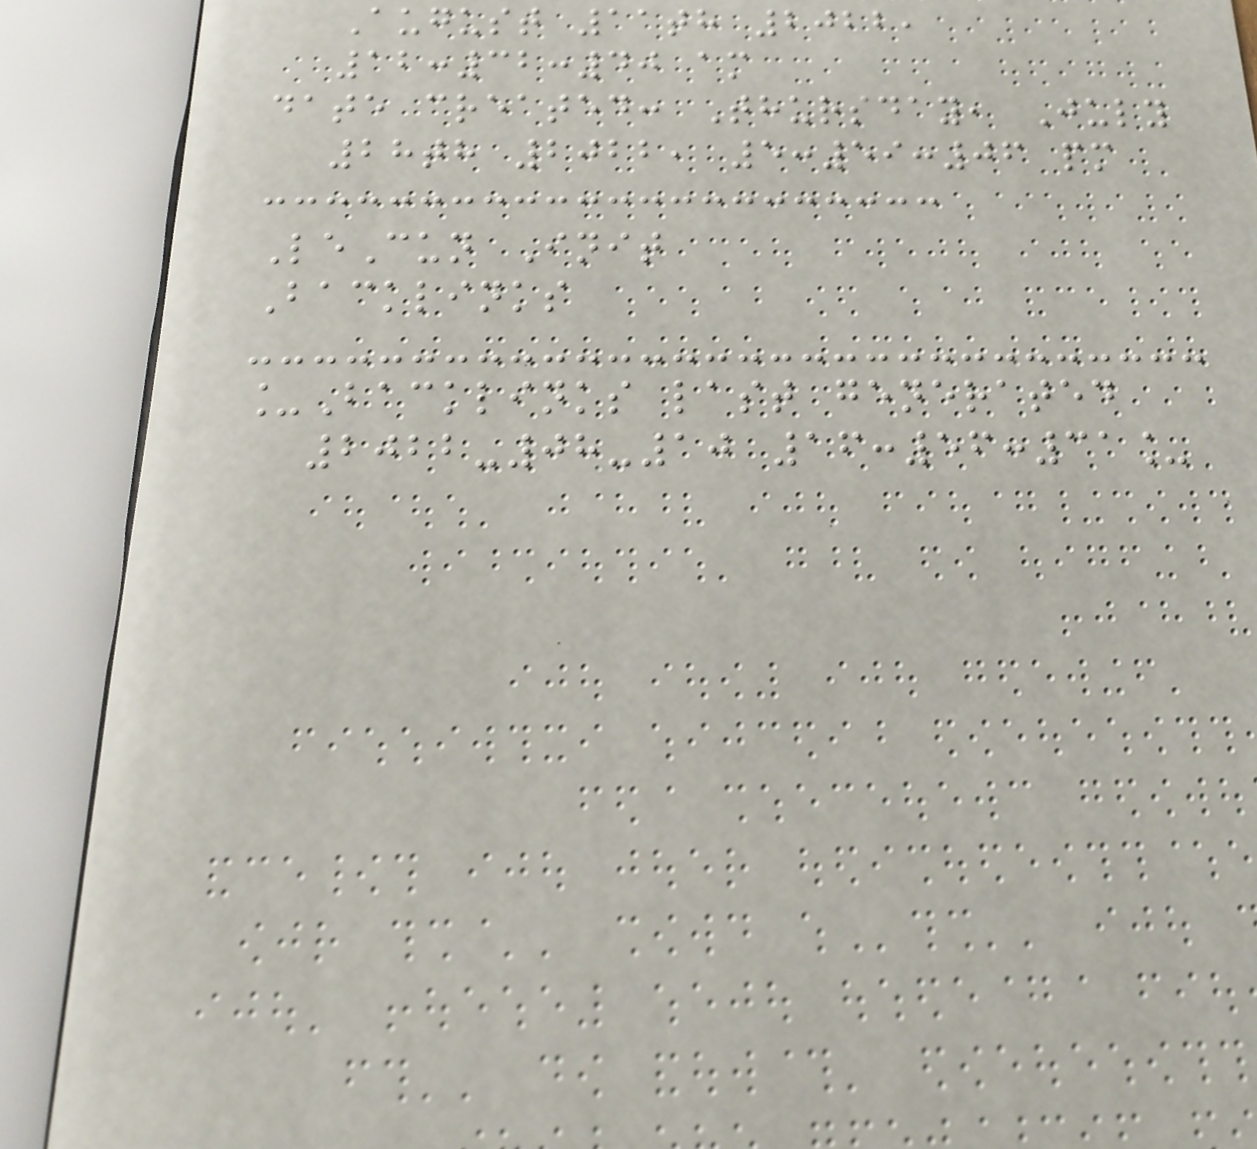August 11th 2022,
12:32:40 am
date created: Thursday, July
28th 2022, 5:59:06 pm
LeCun Init
Backlinks
_Backlinks last generated
2022-08-10 16:56:31_
